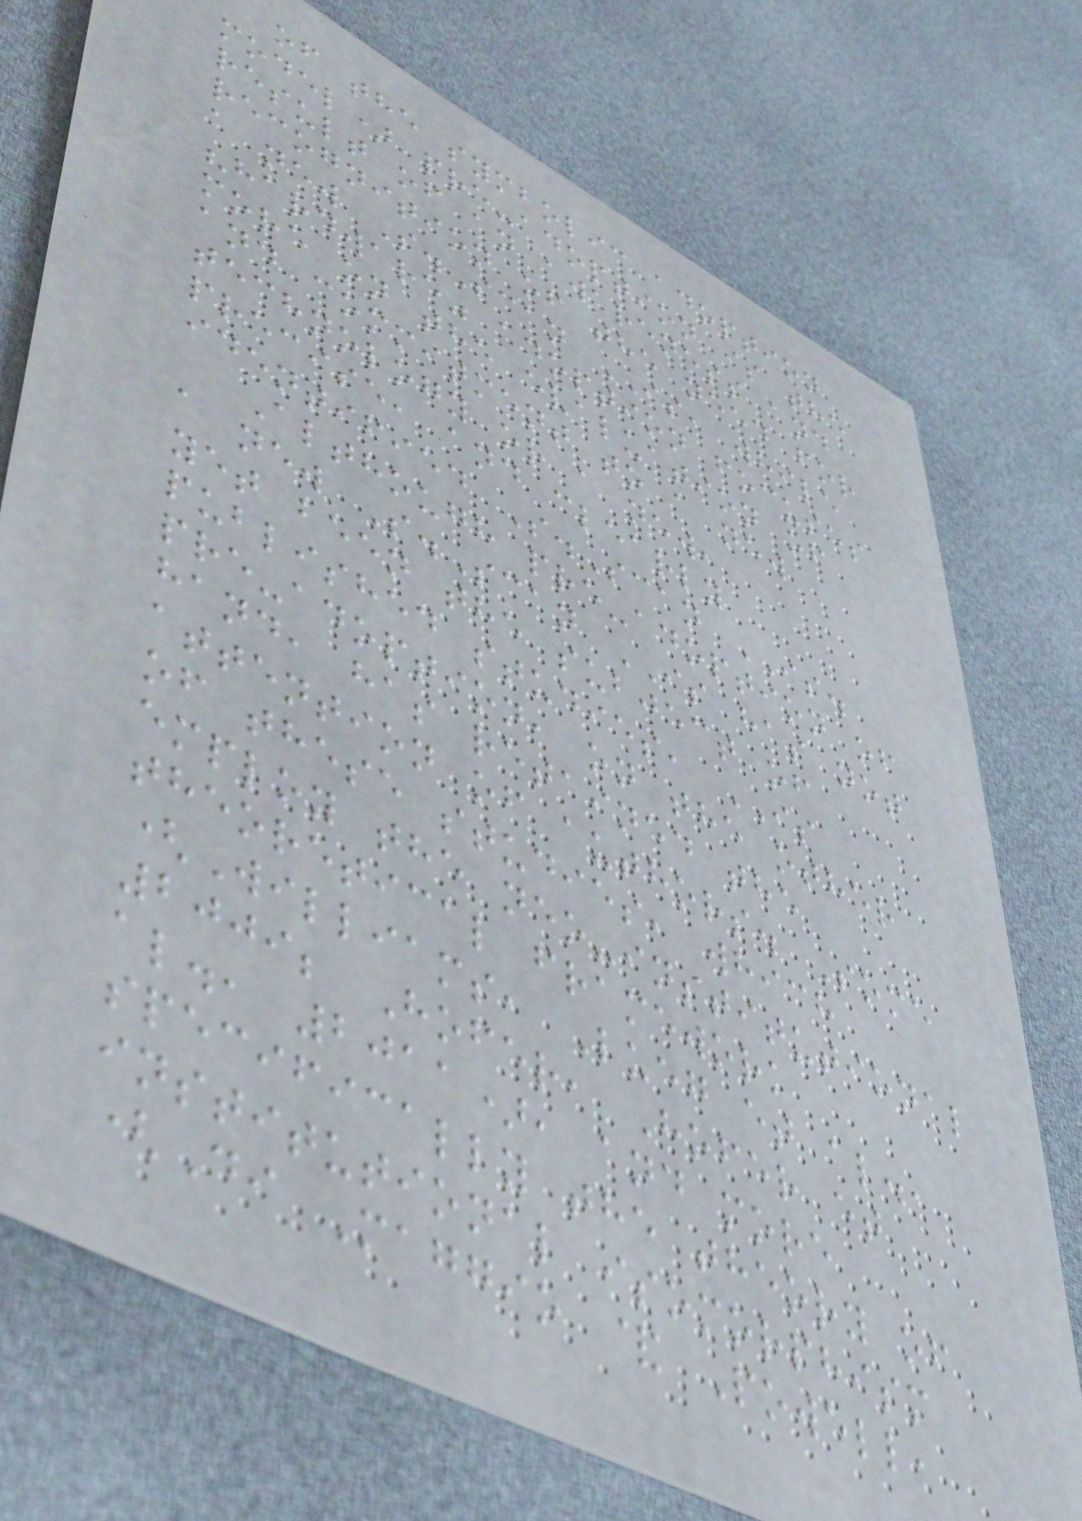of the symbolic adoption
model) pre-adoption is the
result of an awareness and
recognition of the need for
a new S.Scan IS, while
"hardware" adoption focuses
more on the evaluation of
and commitment to a new
technology or a new,
precise, and clearly
identified S.Scan IS.
Although pre-adoption of
a new S.Scan IS has not
yet been the subject of
published studies, IS
pre-adoption, on the other
hand, has retained the
attention of authors. Some
of these studies, which
employ the neo-institutional
theoretical framework
(Williams, Lueg et al.,
2009; Hofer, Hofer et
al., 2011), and more
specifically the theory of
institutional isomorphism
(Di Maggio & Powell,
